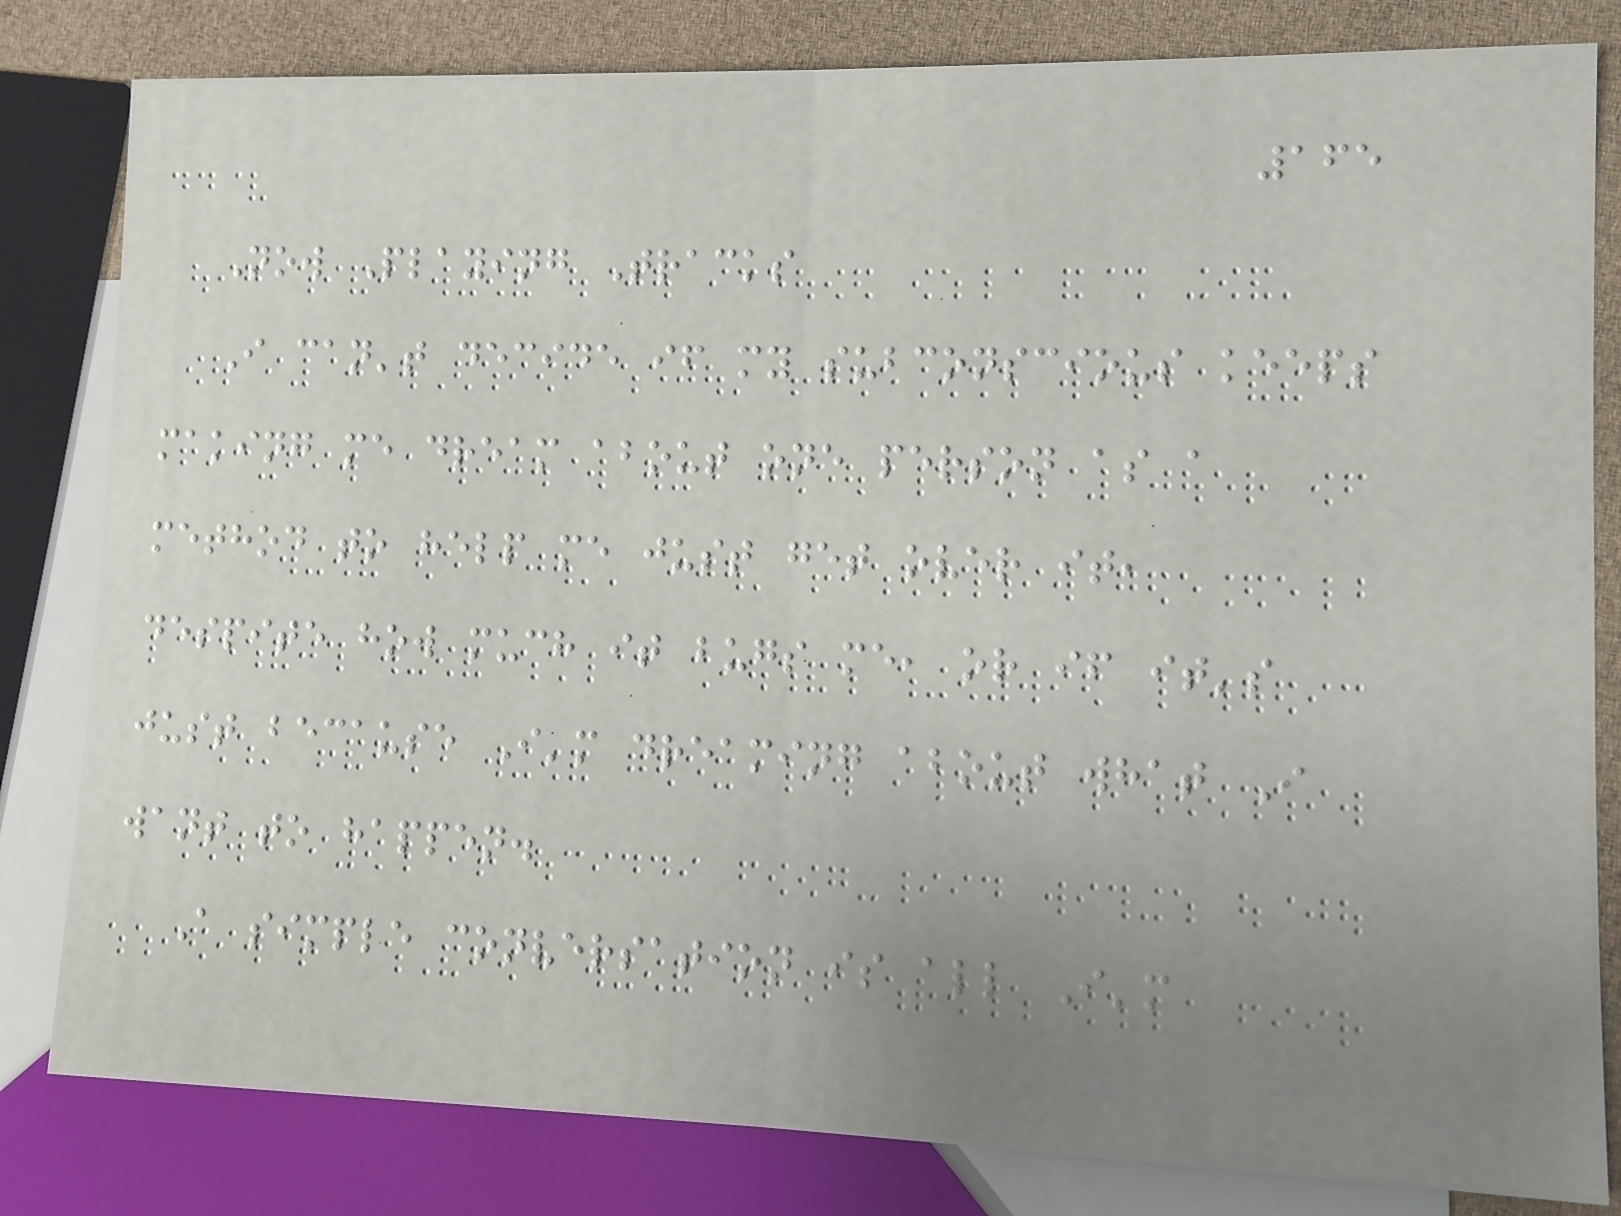165
Now Playing Tracks
I can't decide if my subconscious keeps
making me dream about one person as a
method to help me just get over it,
despite how much it bugs me, or if it's
just because I'm dreaming about what I
want to happen.
A simple conversation is all I'm
